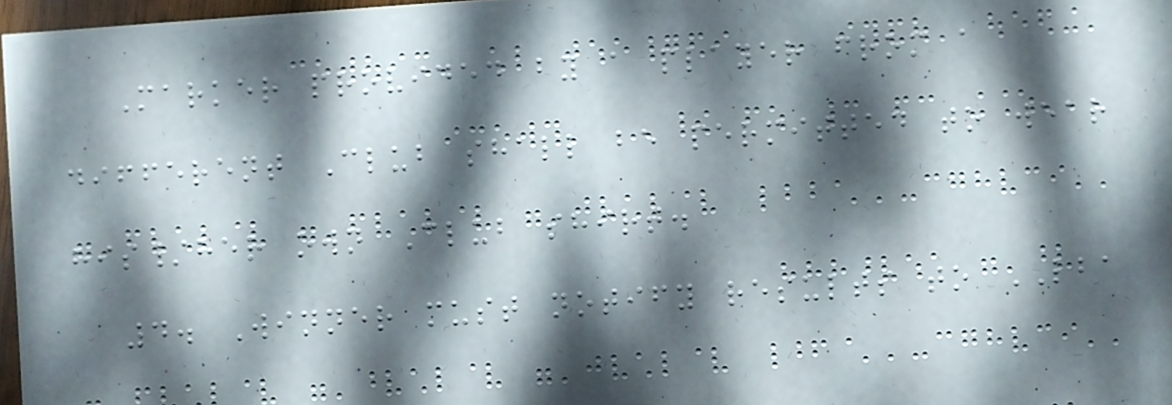Marker provided by a player from a
different Club shall be permitted to wear
his/her own Club shirt.
4. Winner must notify results to LBA
